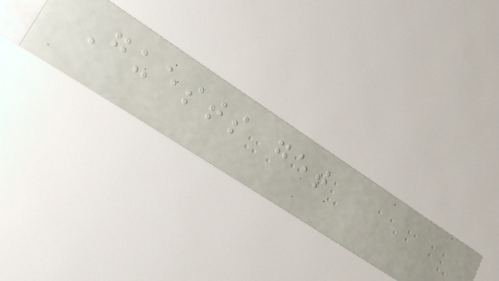Guests get
